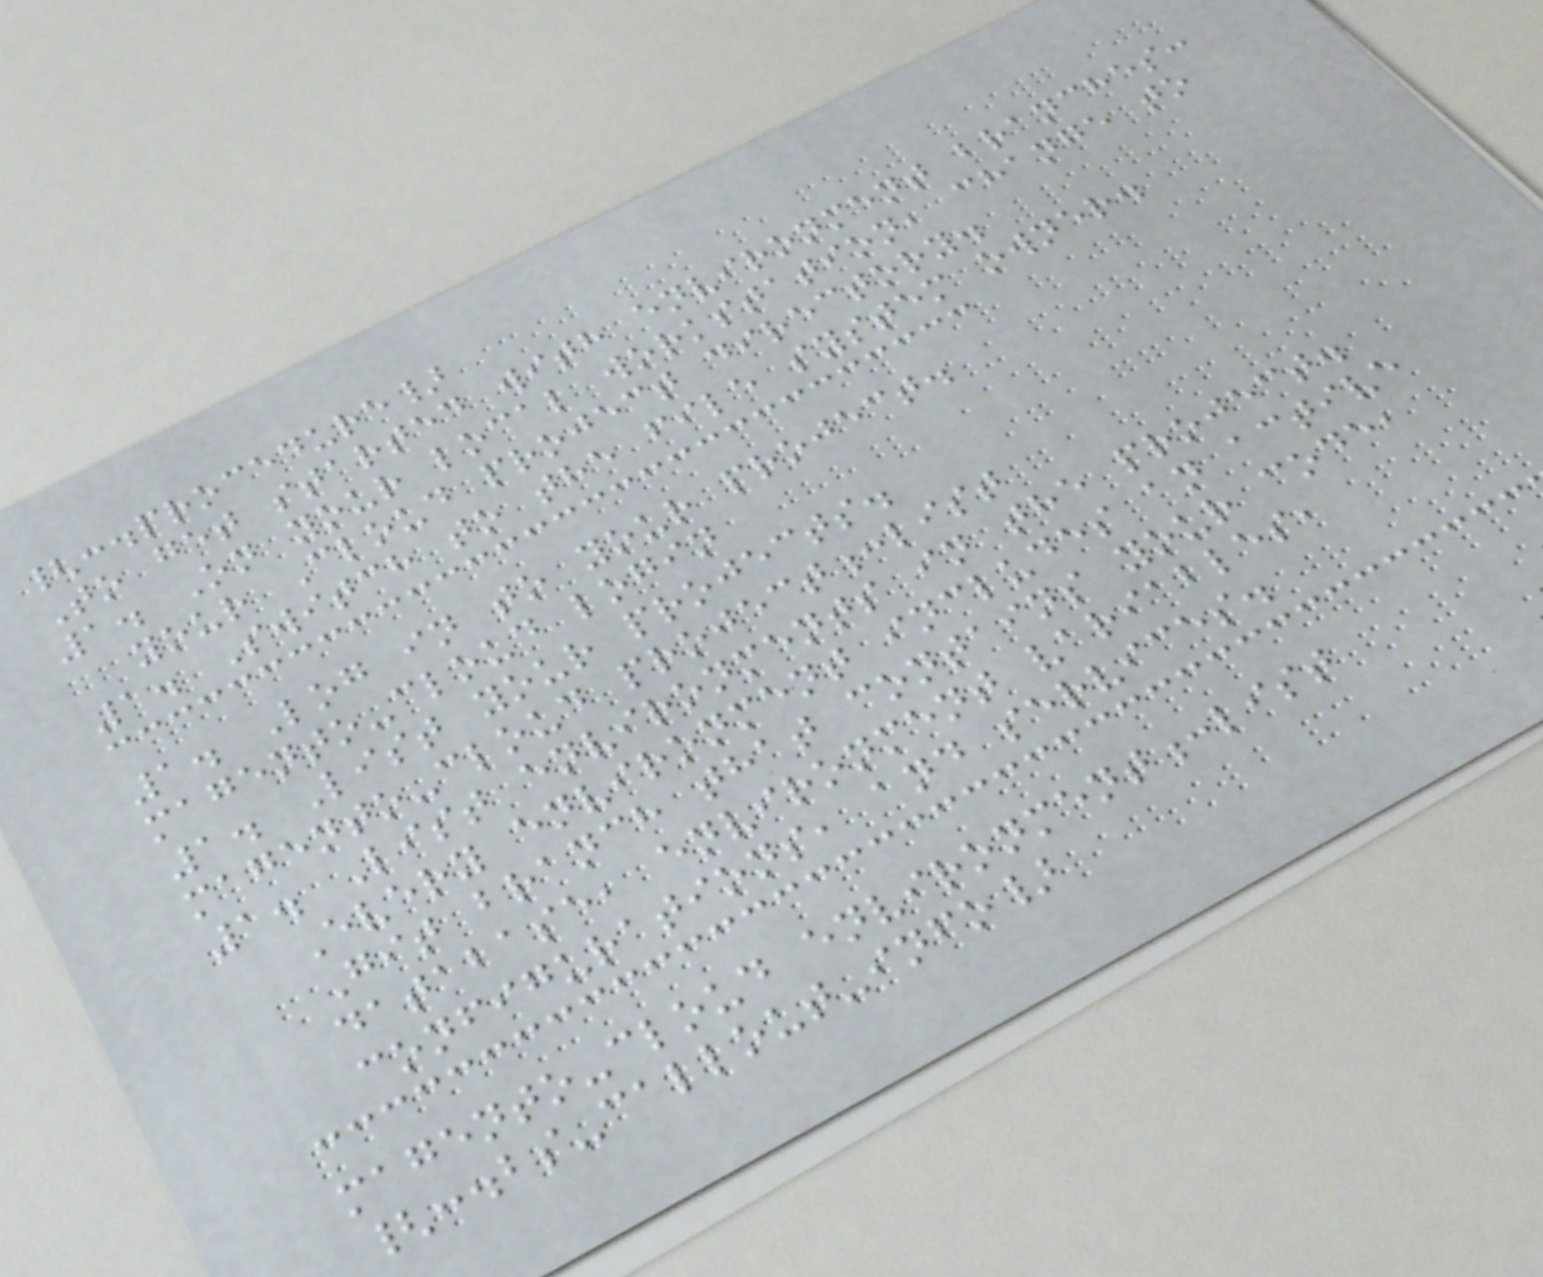{:.procedure}
To get started with environment branches:
1. On your local workstation, change to
your Cloud project directory.
1. Switch to the file system owner.
1. Log in to your project.
magento-cloud login
1. List your projects.
magento-cloud project:list
1. List environments in the project.
Every environment includes an active
Git branch that contains your code,
database, environment variables,
configurations, and services.
magento-cloud environment:list
{:.bs-callout-info}
